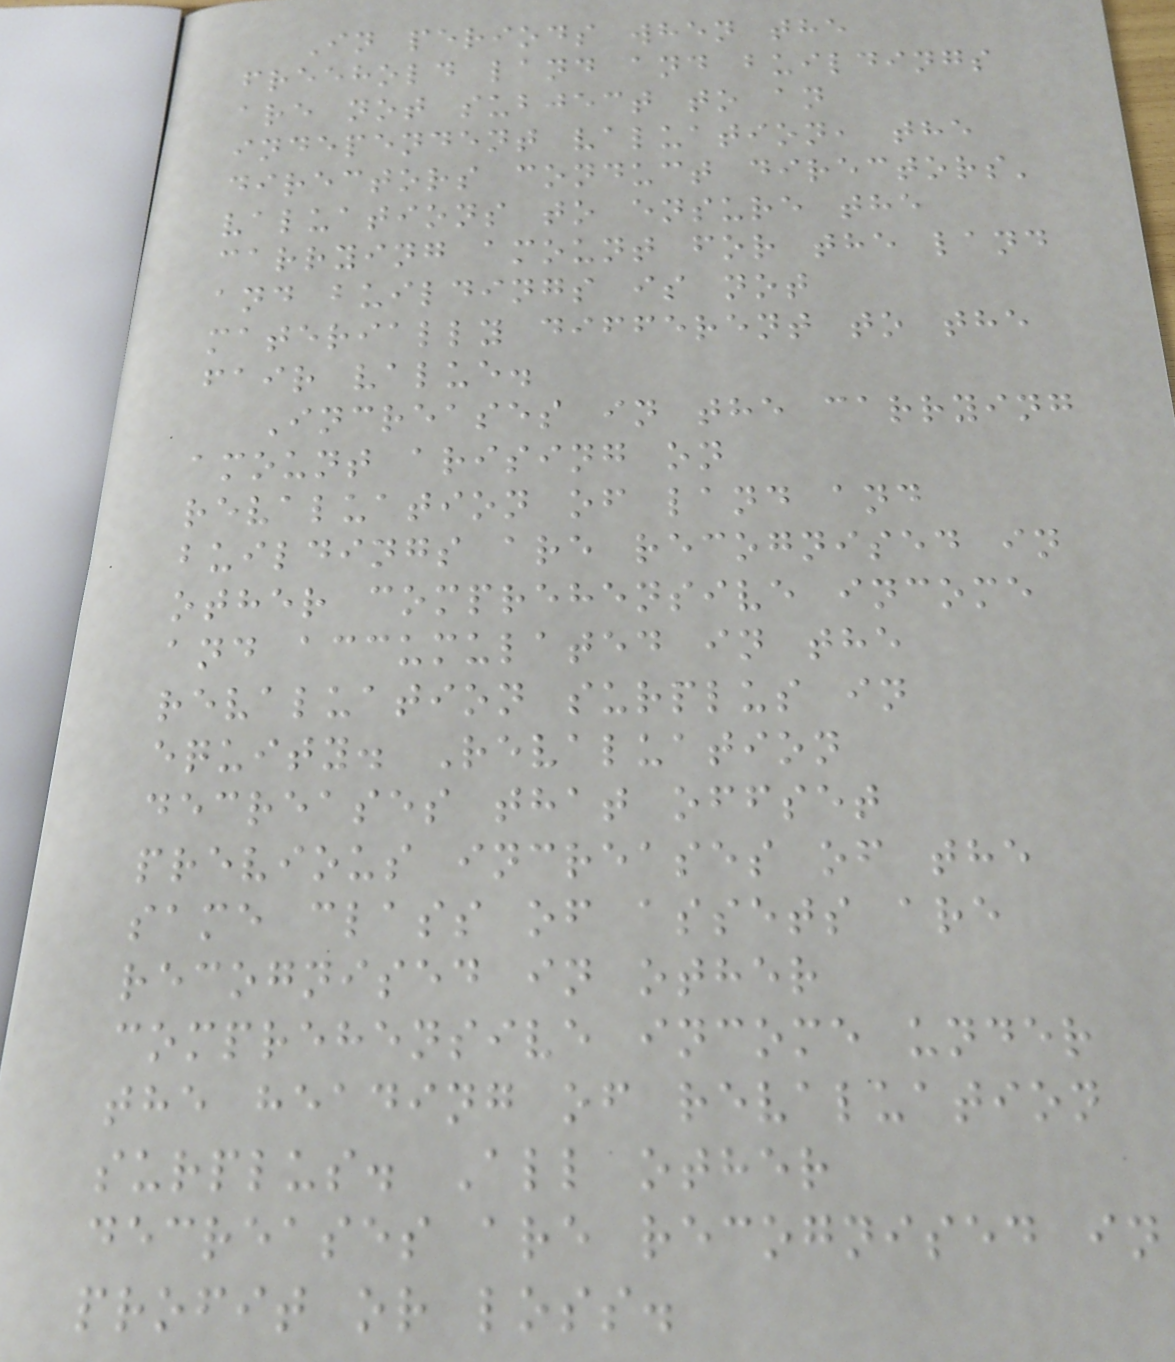In periods when the
freehold land and buildings
are not subject to an
independent valuation, the
directors conduct directors'
valuations to ensure the
carrying amount for the land
and buildings is not
materially different to the
fair value.
Increases in the carrying
amount arising on
revaluation of land and
buildings are recognised in
other comprehensive income
and accumulated in the
revaluation surplus in
equity. Revaluation
decreases that offset
previous increases of the
same class of assets are
recognised in other
comprehensive income under
the heading of revaluation
surplus. All other
decreases are recognised in
profit or loss.
